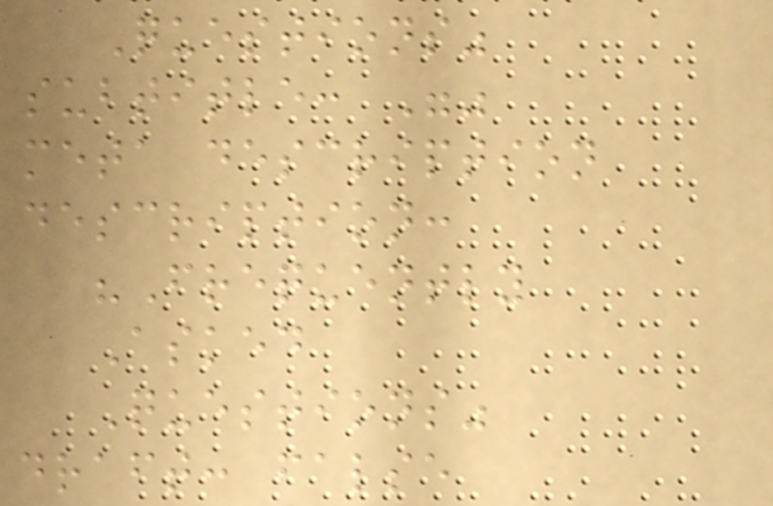Questions"
subtitle: ""
meta description
description:
"Frequently
Asked
Questions"
draft: false
